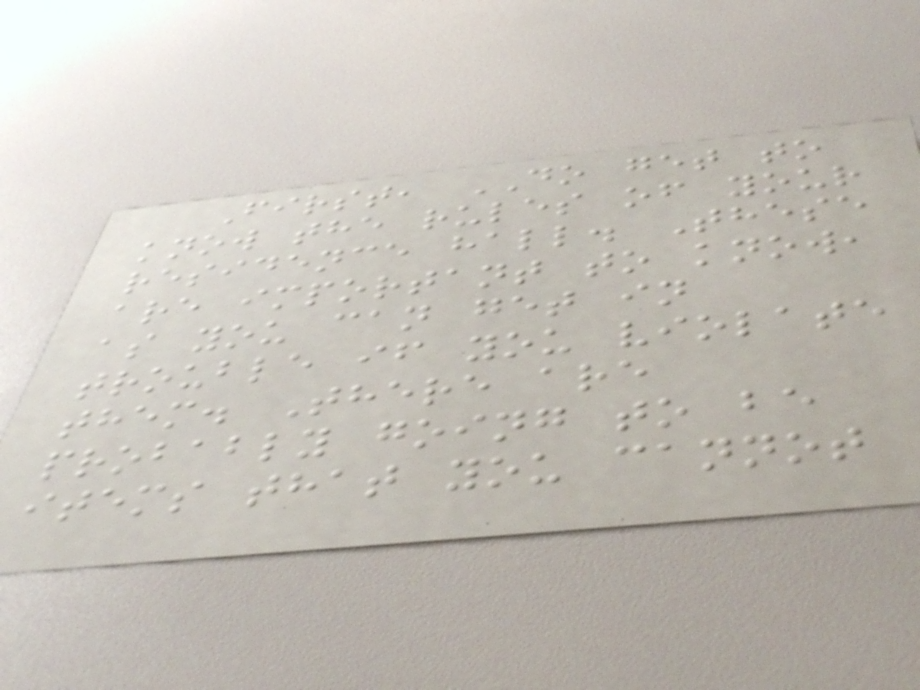First, DO get to
know the rules of your
residence hall. These
are important to know,
as you can get in
trouble if you violate
them. There are
probably going to be
items that you cannot
